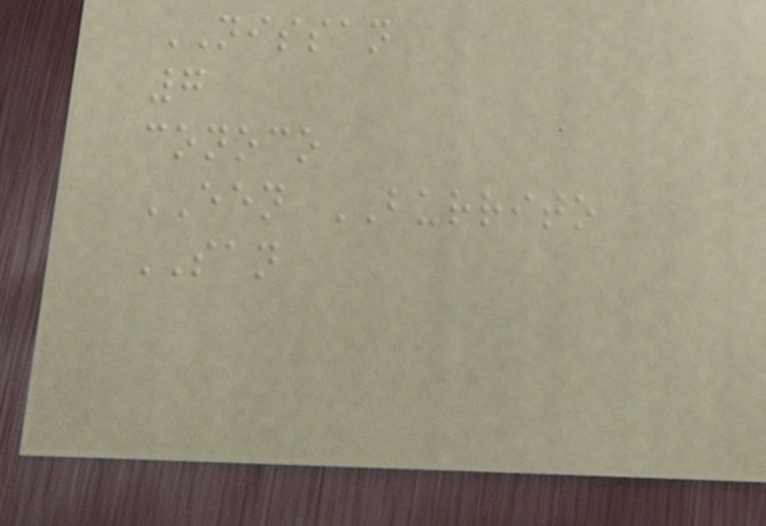NISSAN
7
conoco
EEN BURRITO
SAN
